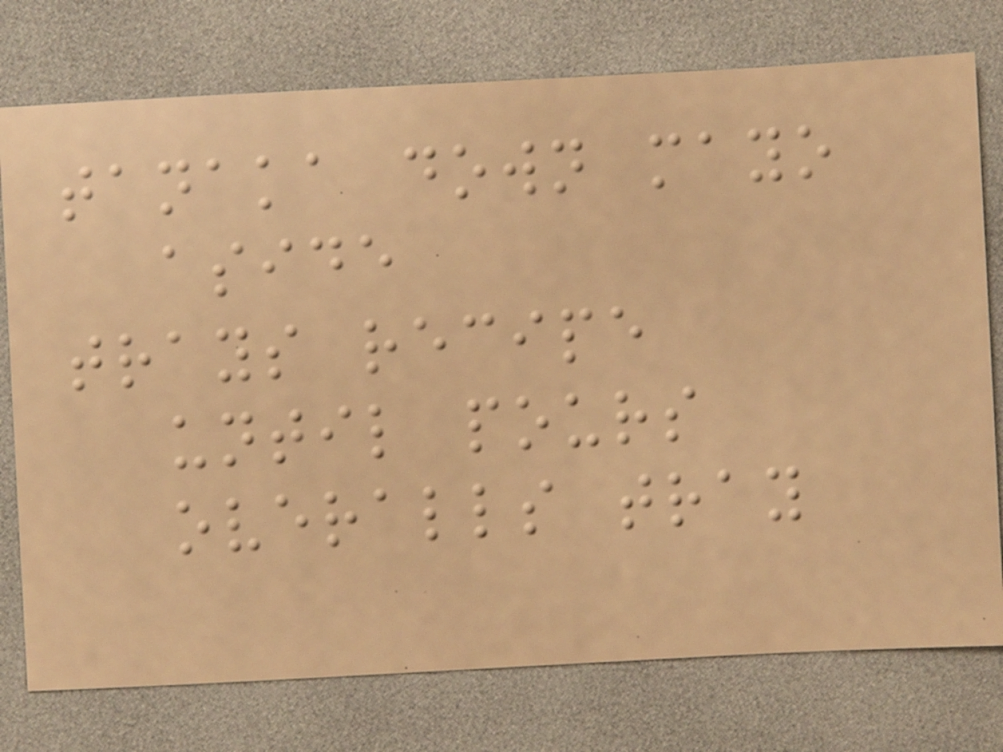tanaka down mayo
aside
trays recipe
until pours
overalls tray
